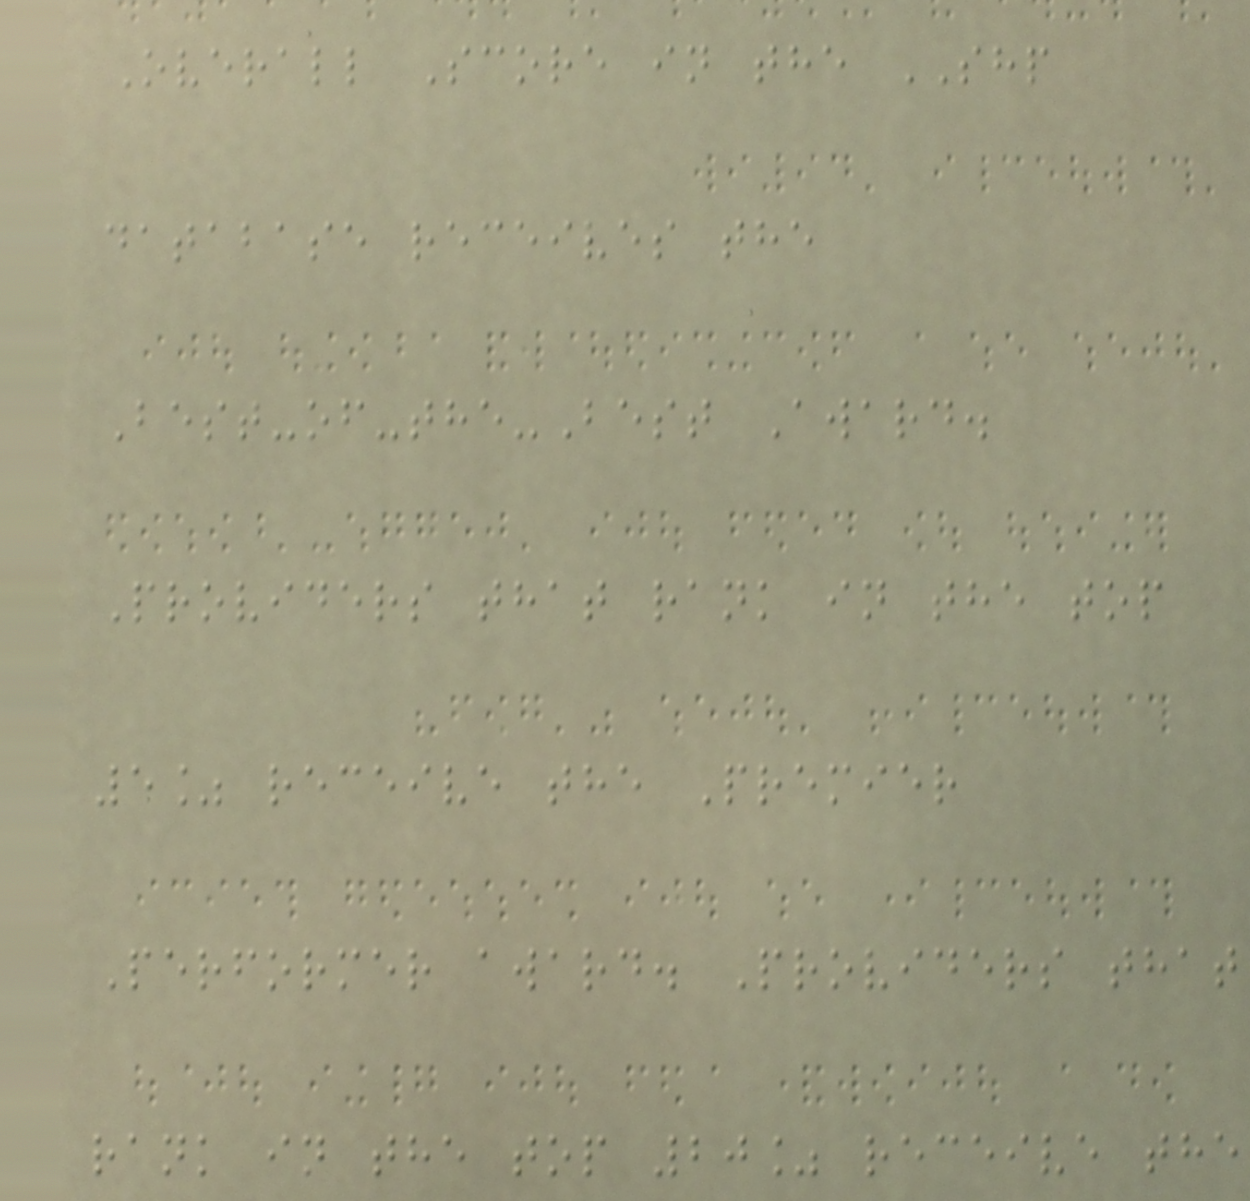Overall Score in the SHP
database receives the
Best-of-the-Best Award.
Providers that rank in the top
5% receive the Premier
Performer award. Providers that
rank in the top 20% receive the
